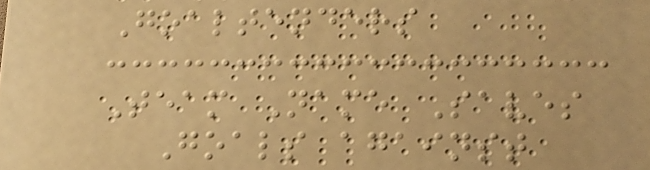Goaltenders
Team Name Saves
Goals against
